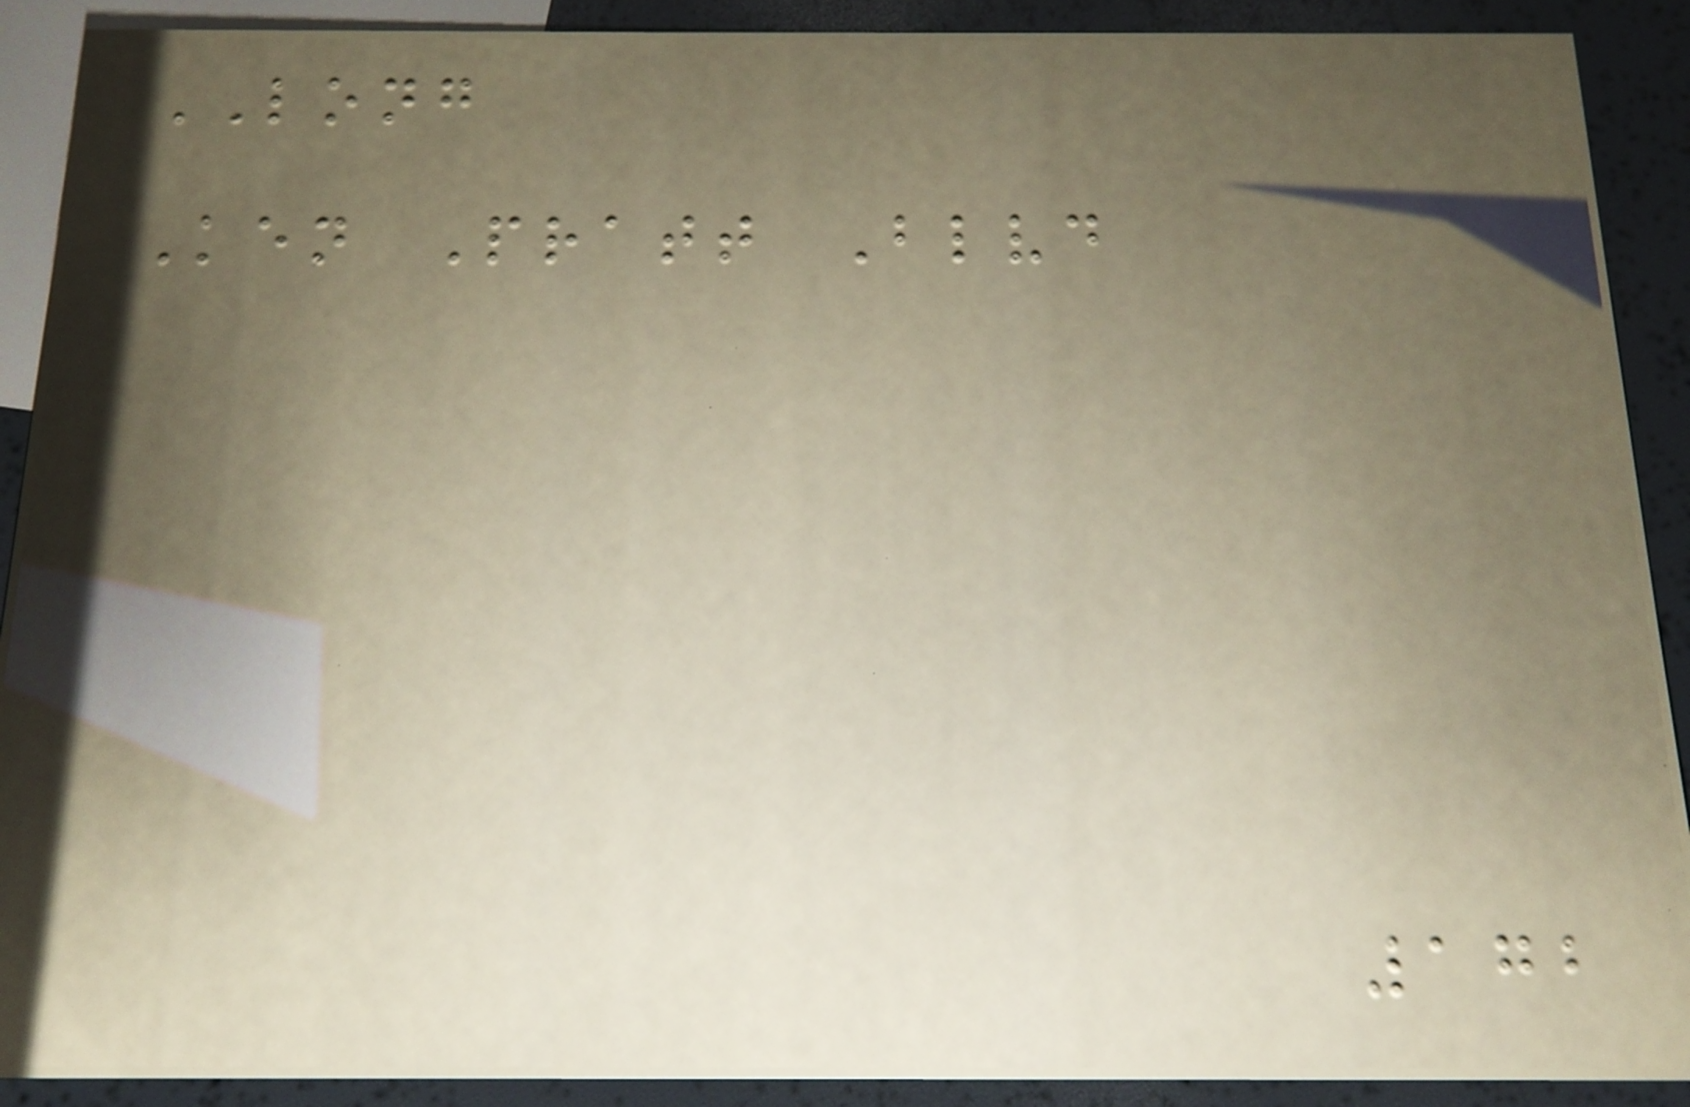LONG
Ken Pratt Blvd
172
